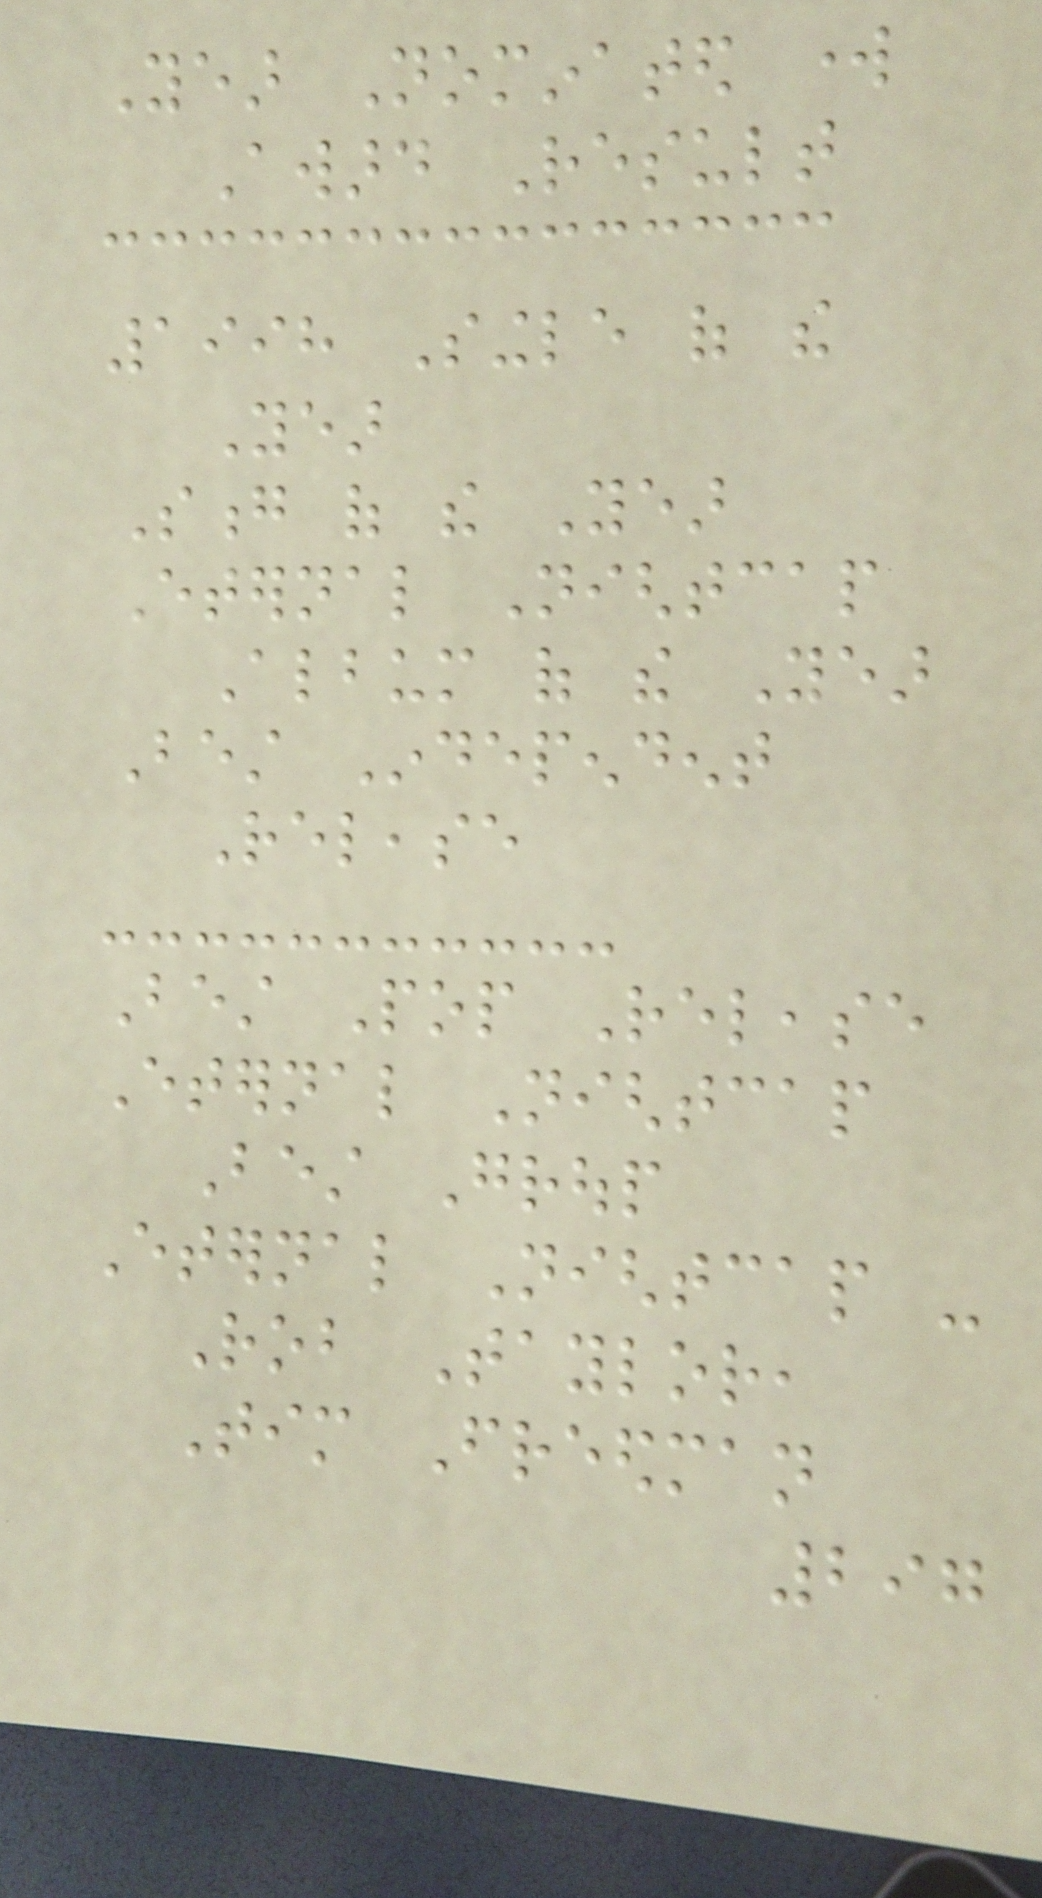Year Nominated work
Award Result
1998 Single of the
Year
Song of the Year
Eternal Nightcap
Album of the Year
Best Independent
Release
Best Pop Release
Eternal Nightcap
Best Group
Eternal Nightcap -
Rob Taylor,
Tim Freedman
297
